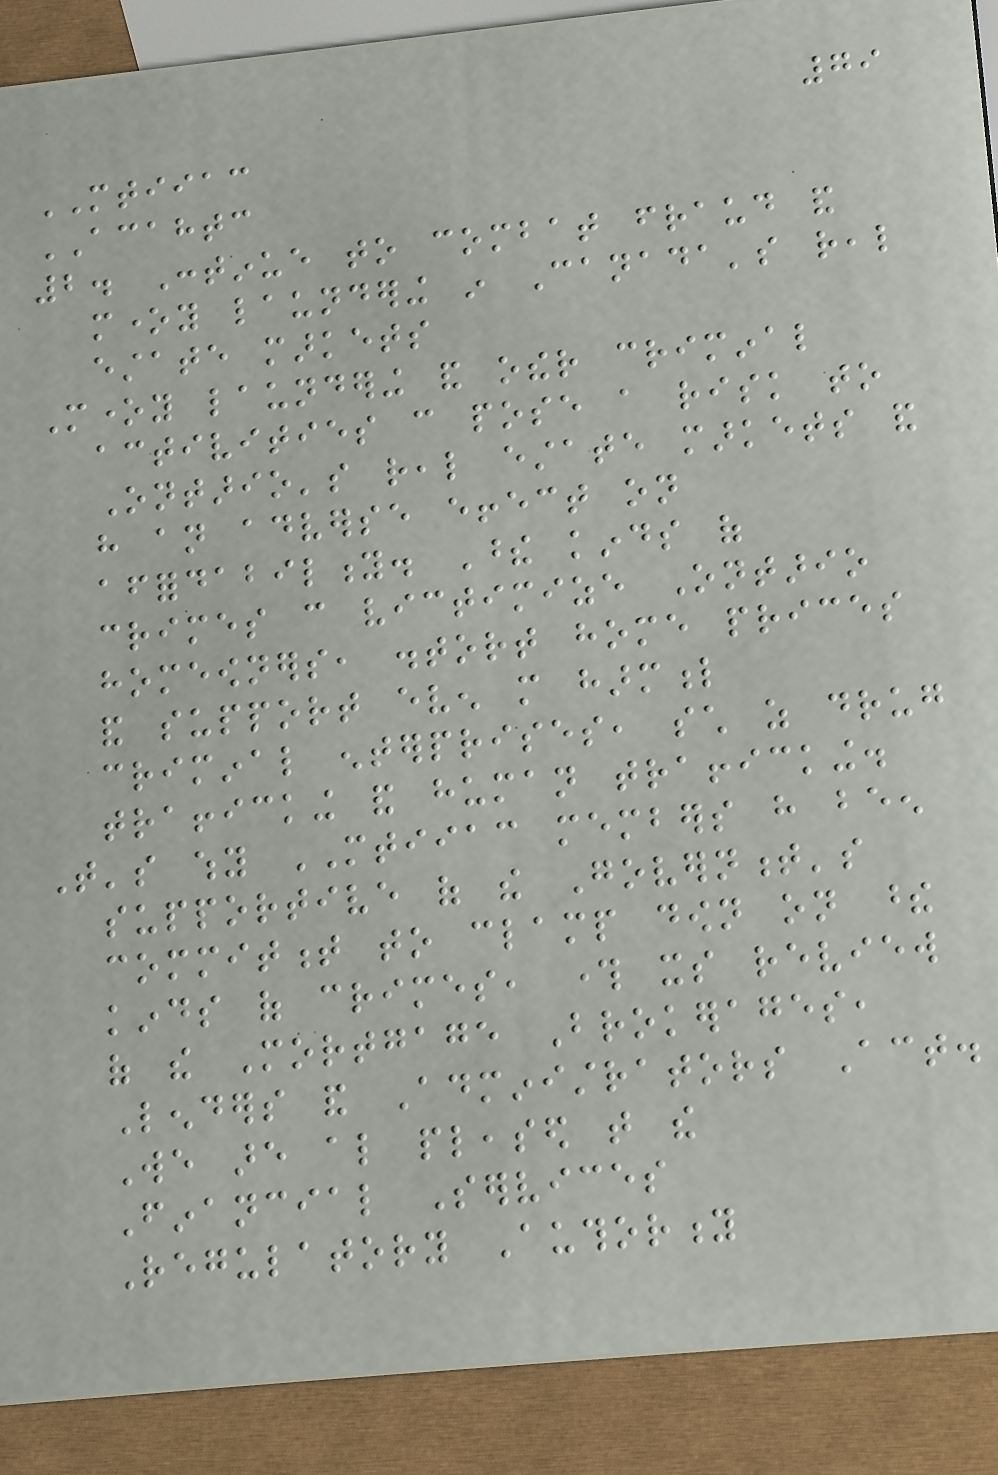79
MTIIAC
ACAHTC
2. Continue to combat fraud and
money laundering in Canada's real
estate markets
Money laundering and other criminal
activities can pose a risk to
Ontario's real estate markets and
have an adverse effect on
affordability. These kinds of
crimes can victimize Ontario
homeowners, distort home prices
and support even more harmful
criminal enterprises, such as drug
trafficking and human trafficking.
That's why MTIIAC members have been
supportive of the Government's
commitment to clamp down on these
kinds of crimes, through its review
of the Mortgage Brokerages,
Lenders and Administrators Act.
We are also pleased that the
Financial Services
Regulatory Authority
